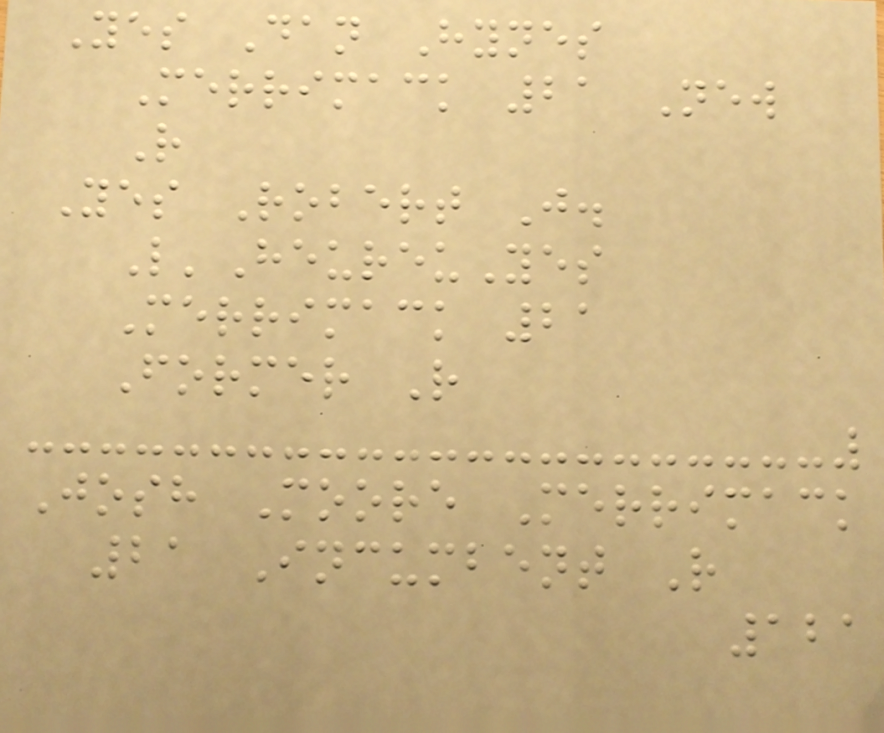Yes Dan Hynes
Merrimack 21 New
R
Yes Robert J.
L'HeureuYes
Merrimack 21
Former R
Josh Moore Merrimack
21 Incumbent R
121
